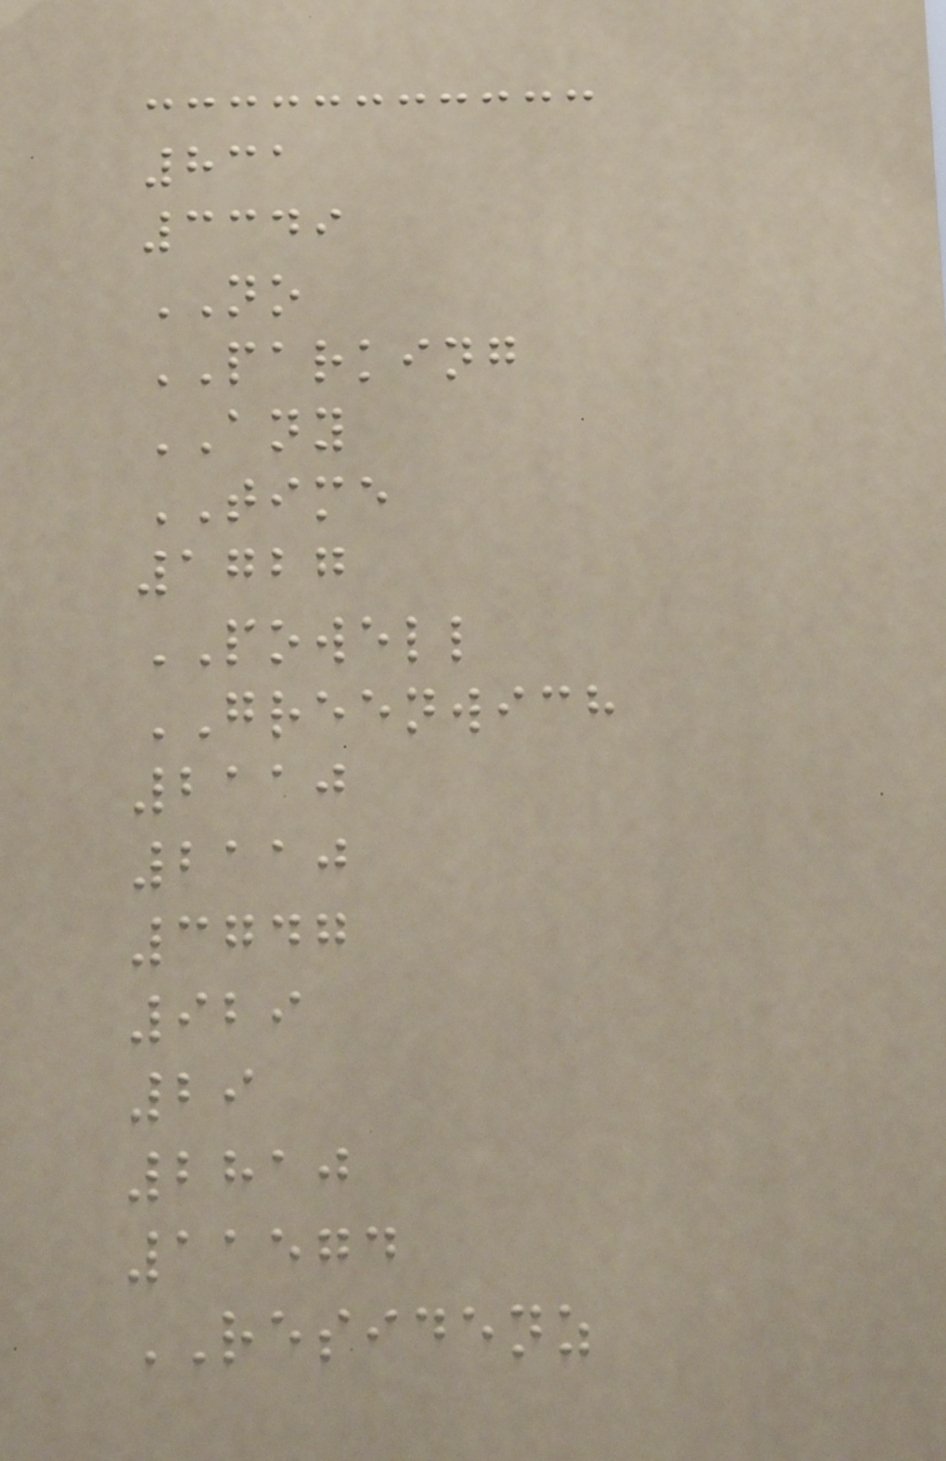831
3349
NO
PARKING
ANY
TIME
1727
POWELL
GREENWICH
2110
2110
3747
929
29
2810
11574
RESIDENZ
